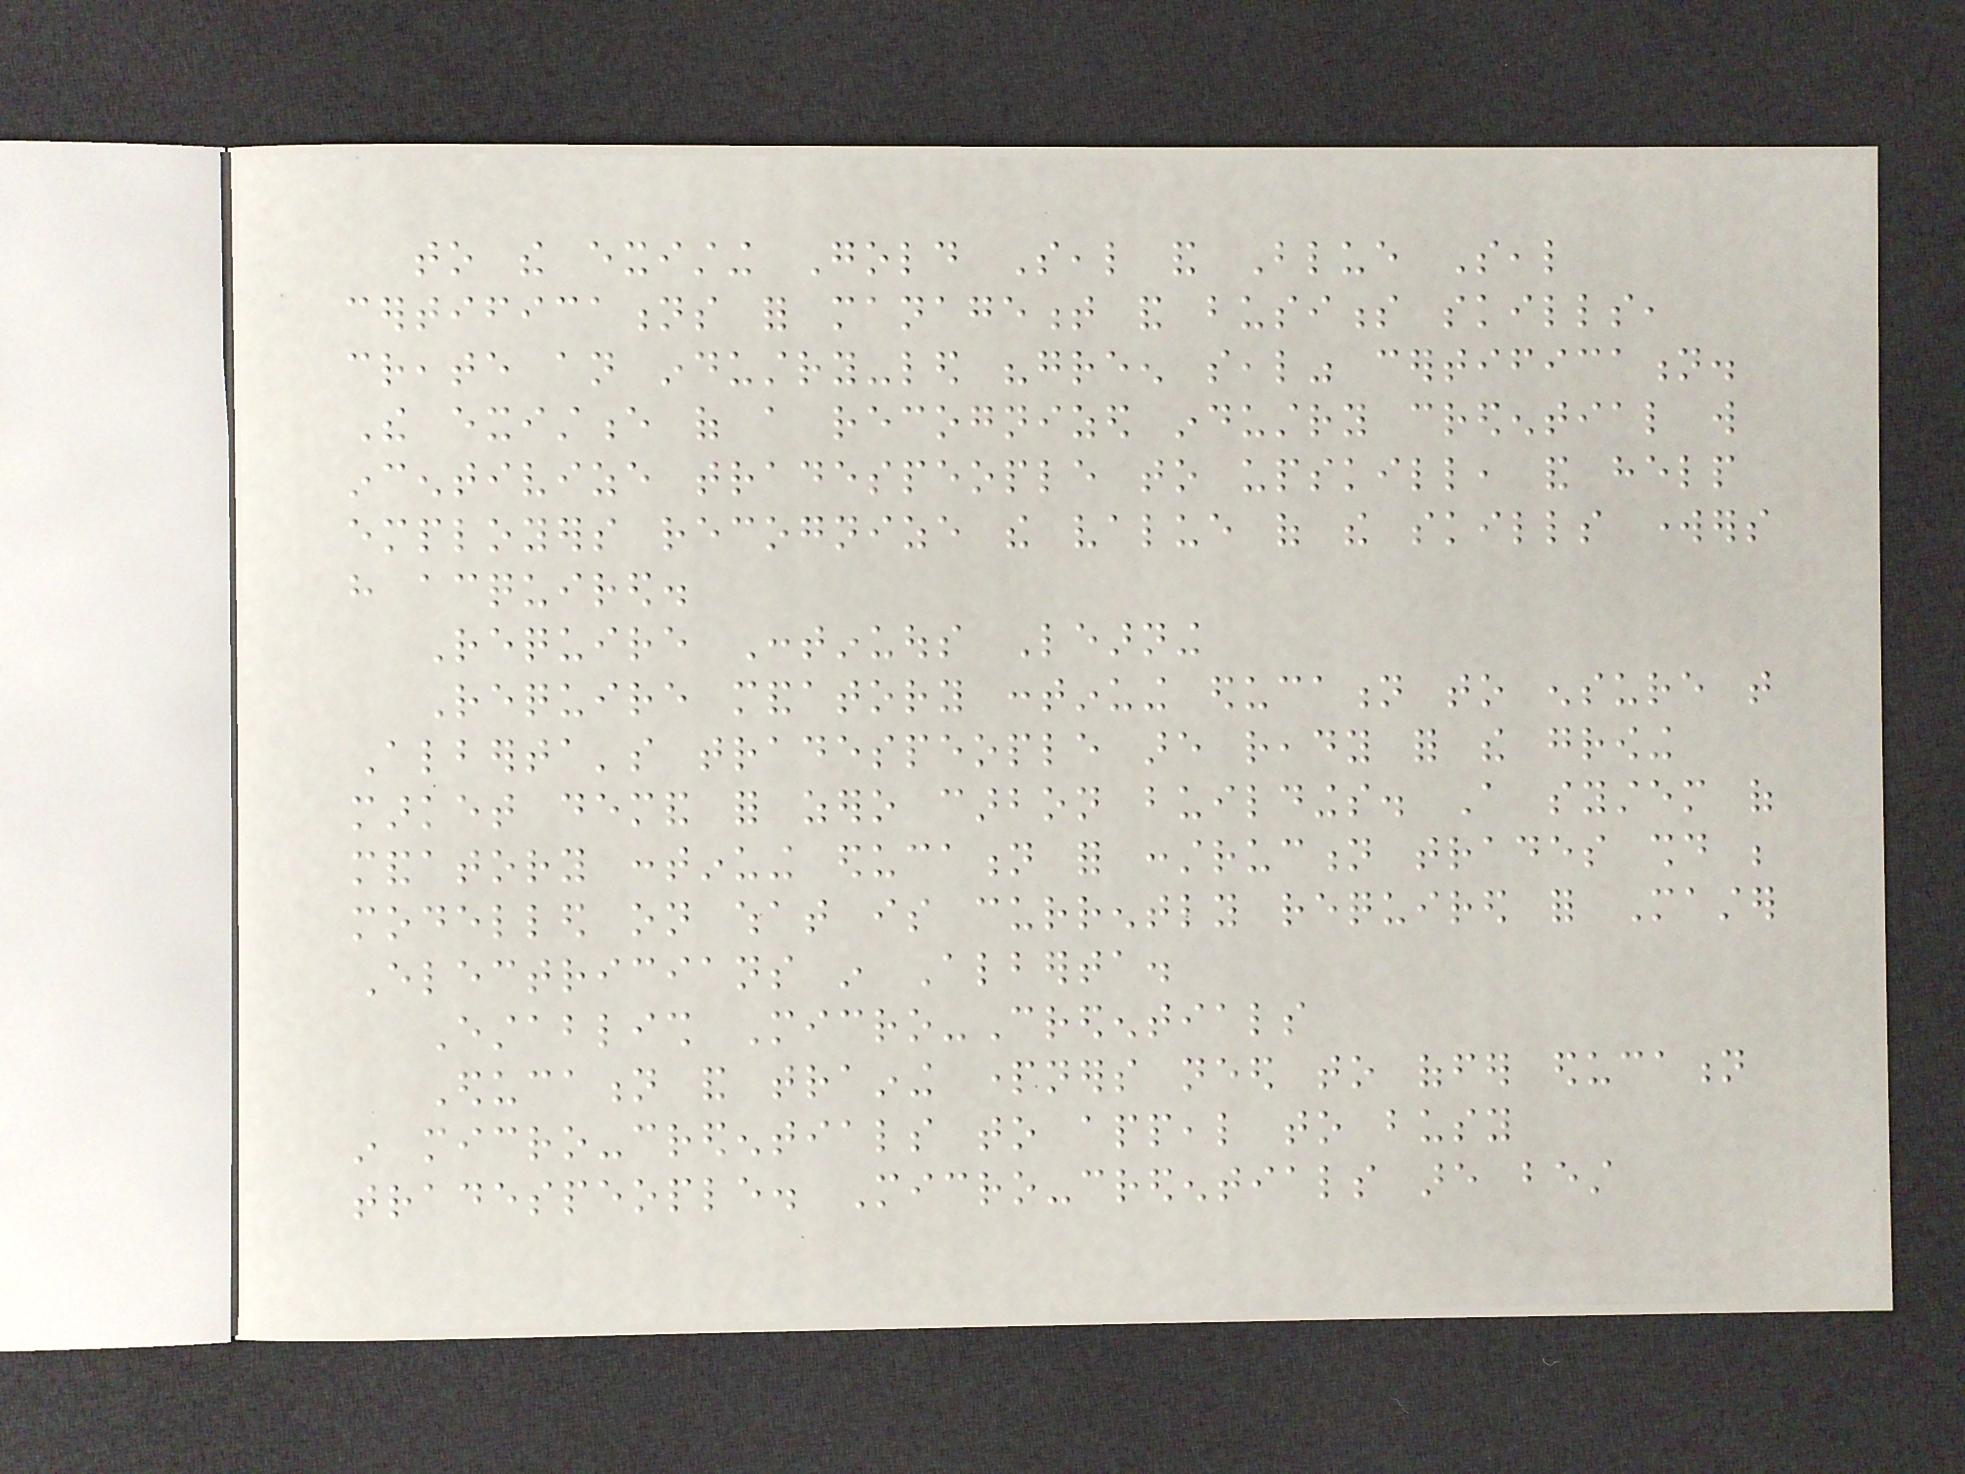to the existing Gold Seal and Blue Seal
certifications for management and business skills,
create an industry-led "green seal" certification.
The existence of a recognized industry credential will
incentivize tradespeople to upskill, and help
employers recognize the value of the skills workers
have acquired.
Require Continuous Learning
Require mandatory continuing education to ensure that
Alberta's tradespeople are ready for the growing
market demand for zero carbon buildings. A system of
mandatory continuing education for construction trades should be
modelled on what is currently required for Master
Electricians in Alberta.
Establish Micro-Credentials
Education and training partners need to offer education
in micro-credentials to appeal to busy
tradespeople. Micro-credentials are best
